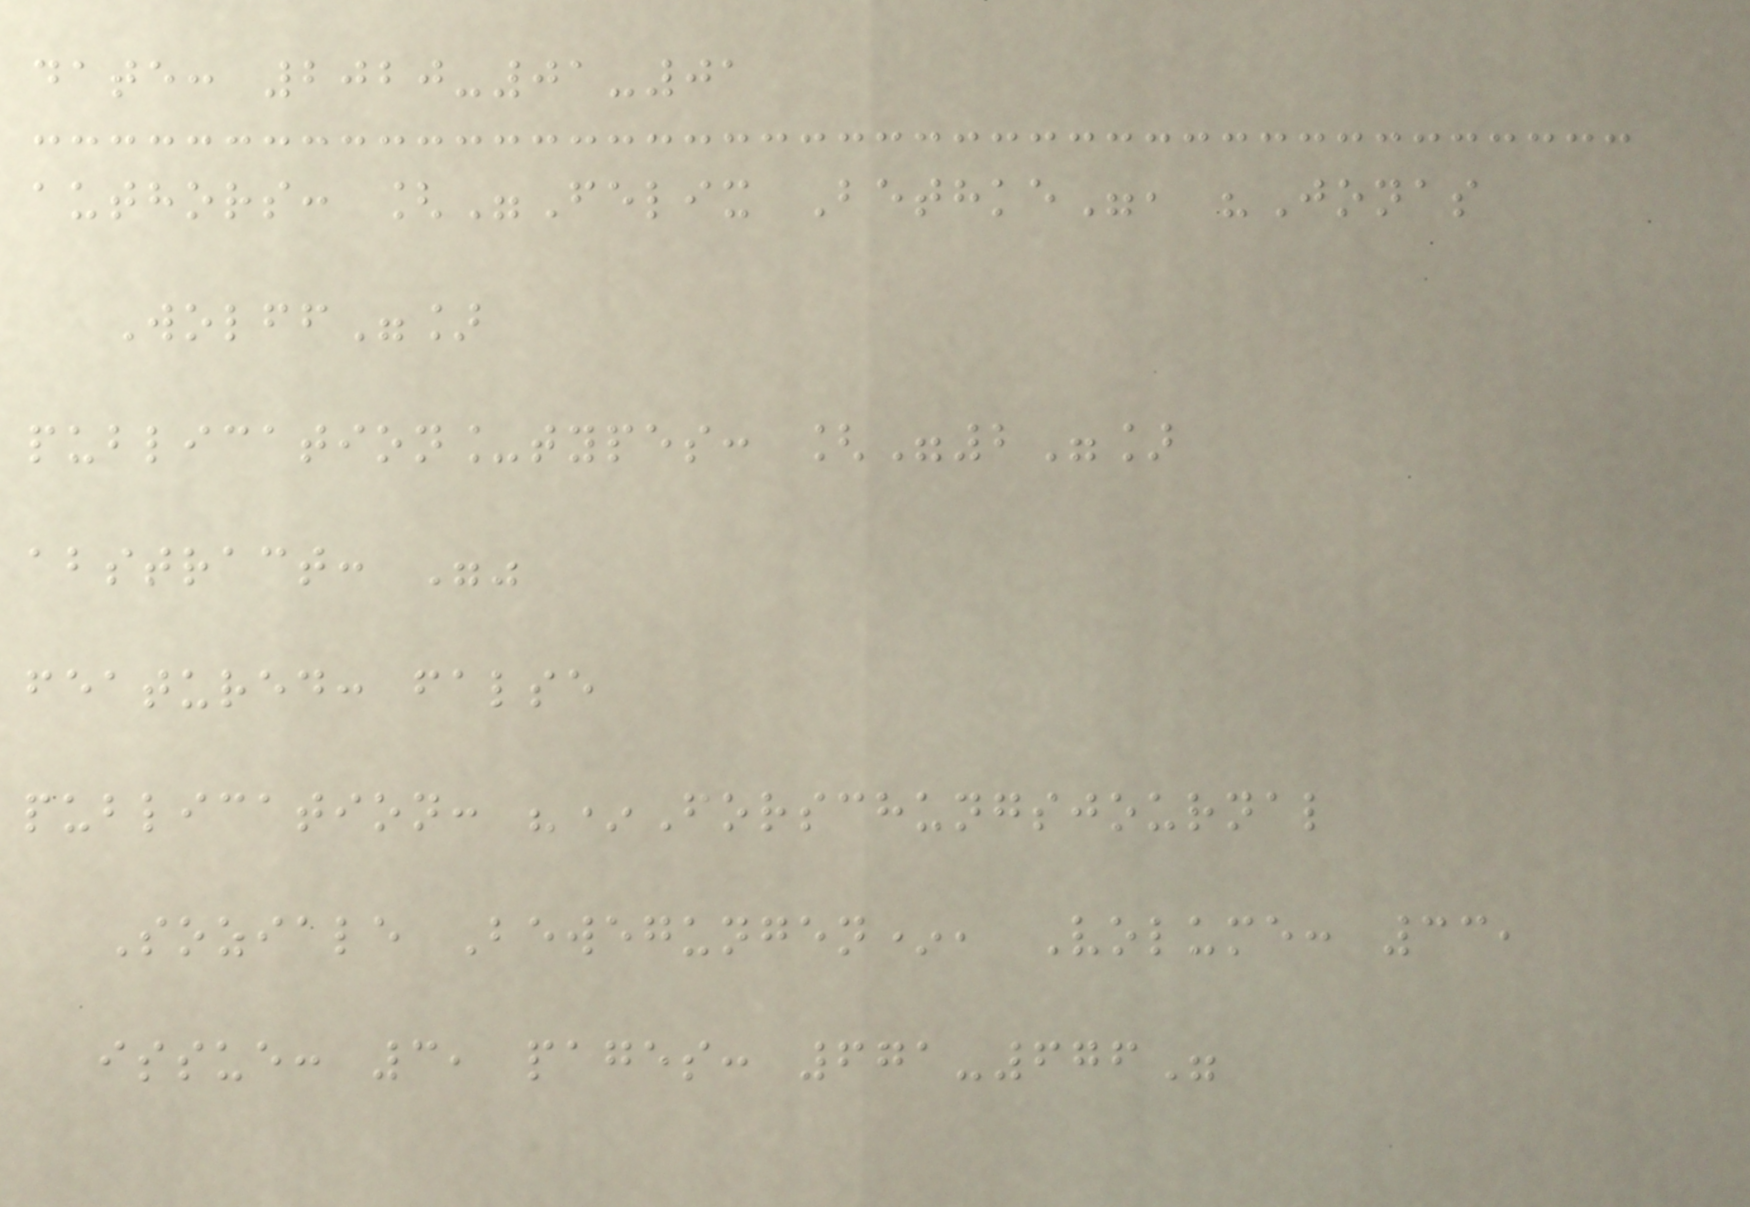date: 2020-01-01
authors: ["Felix Bethke", "Jonas
Wolff"]
publication_types: ["2"]
abstract: ""
featured: false
publication: "*Forschungsjournal
Soziale Bewegungen*, Volume: 33,
issue: 3, pages: 671-676"
